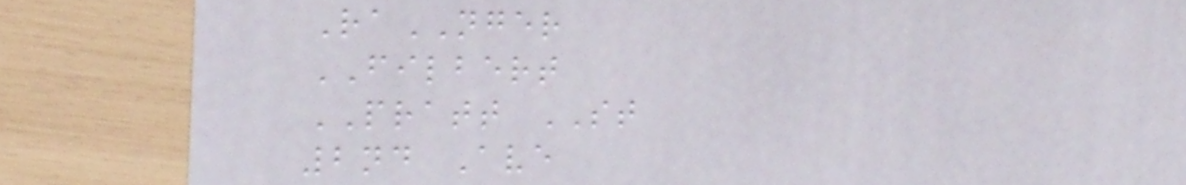RaNGER
FILBERT
PRATT ST
2nd Ave
